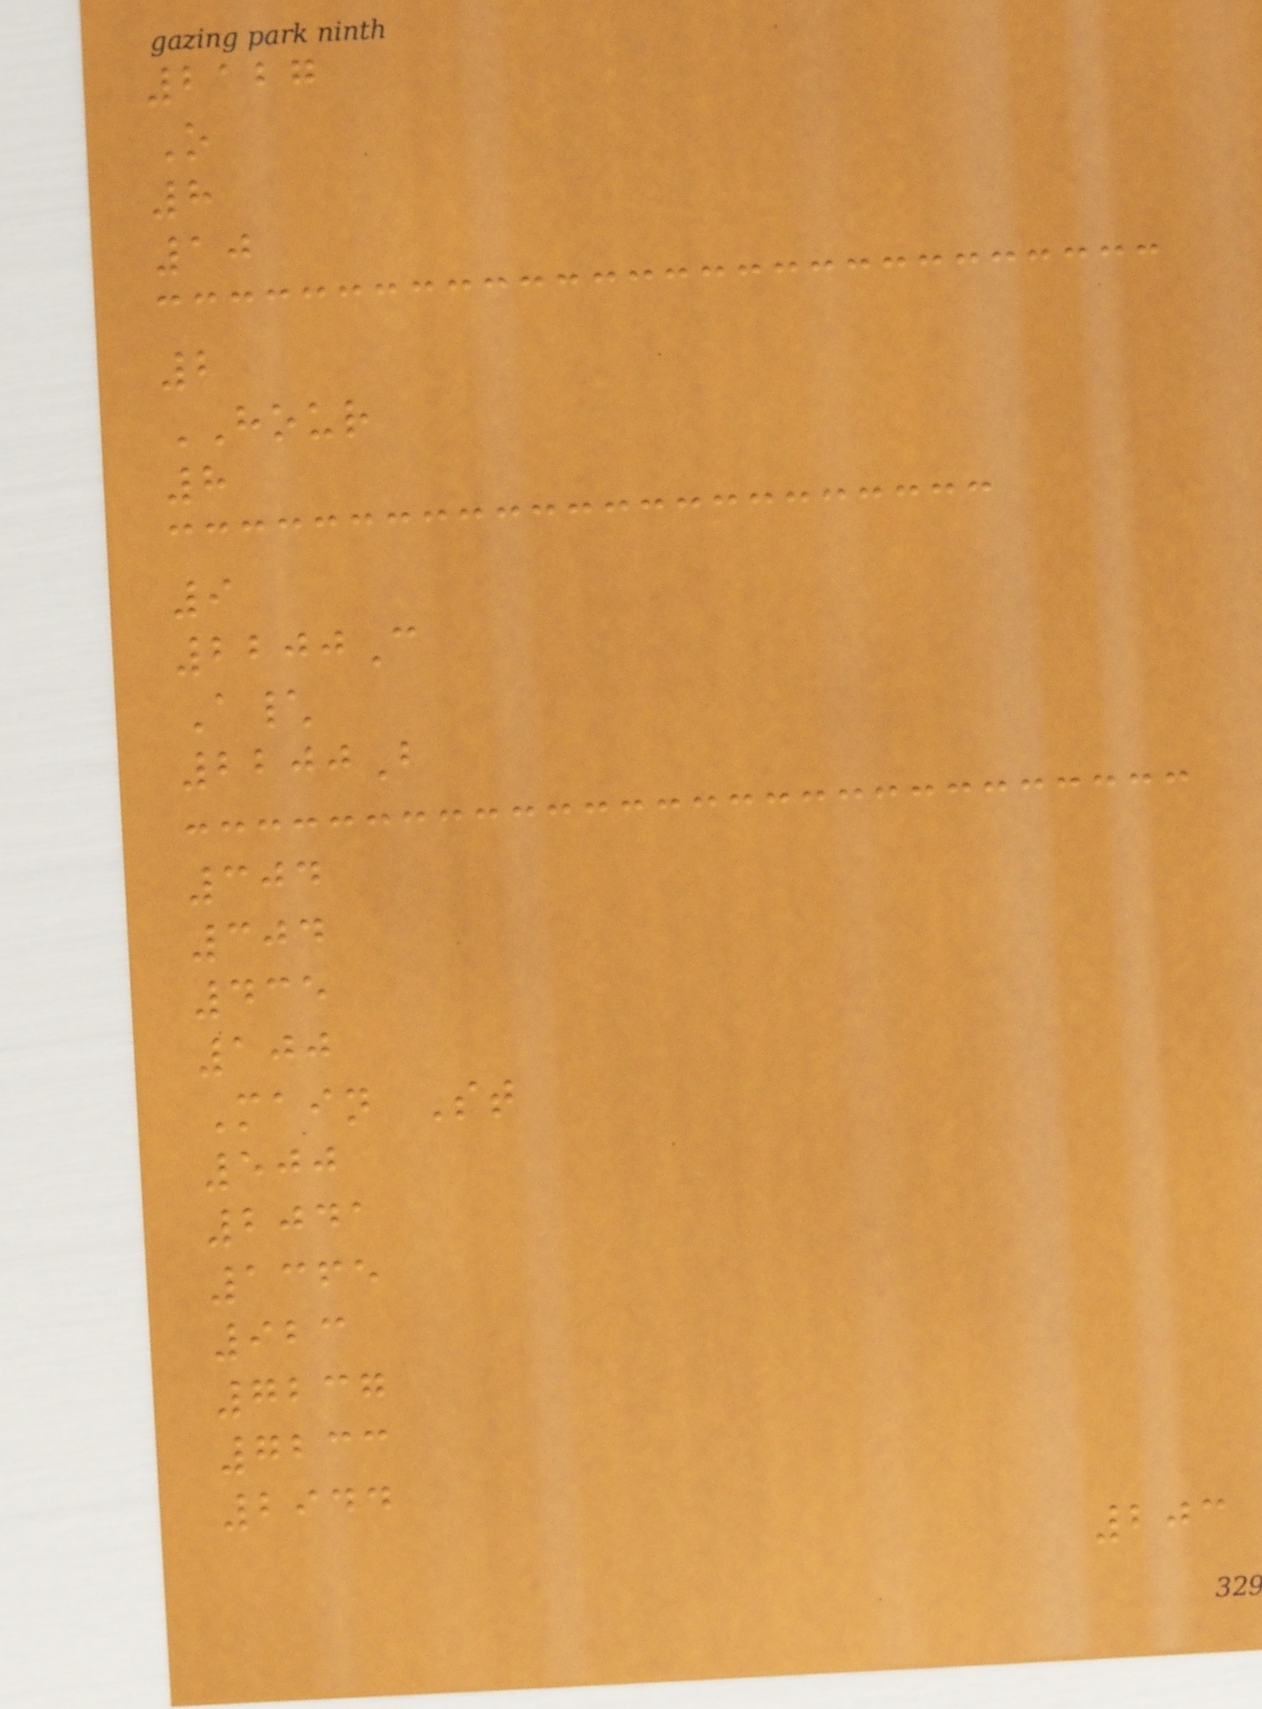2127
O
8
10
2
HOUR
8
9
2200C
A\
2200B
304
304
435
100
Main St
500
2041
1365
923
7237
7233
2944
203
